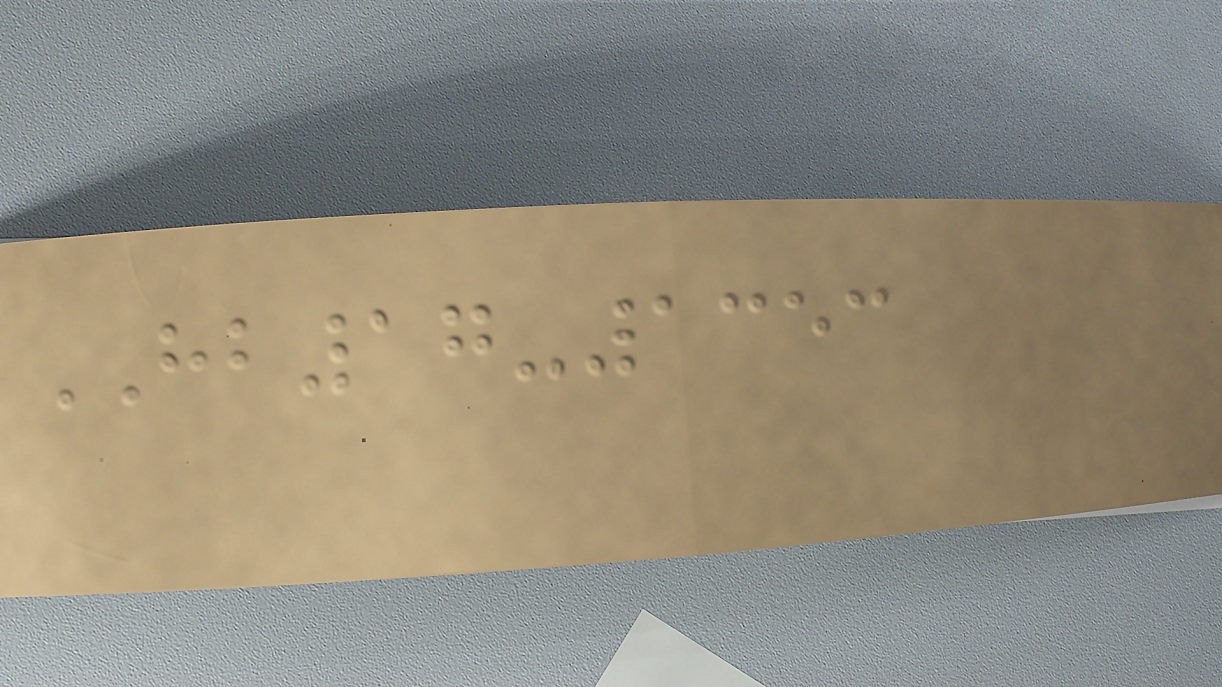HB17-1353
